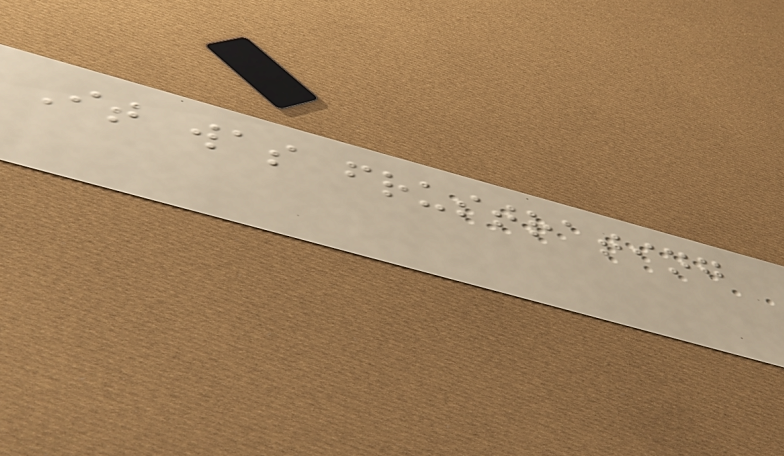It was frustrating
